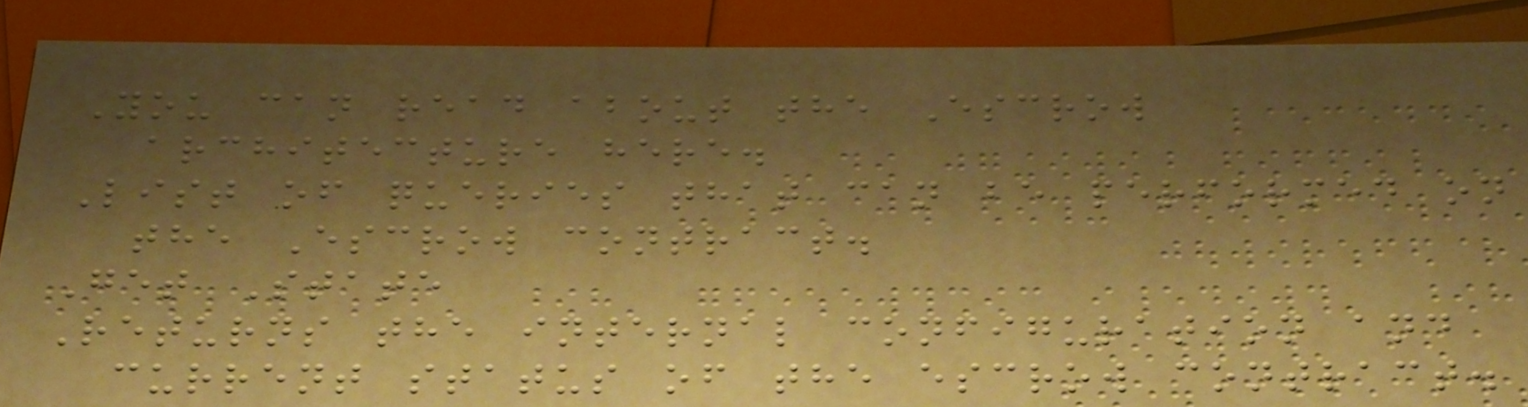You can read about the Escrow
architecture here.
List of queries that can be performed on
the Escrow contract.
Get State
Returns the internal configuration and
current status of the escrow contract.
